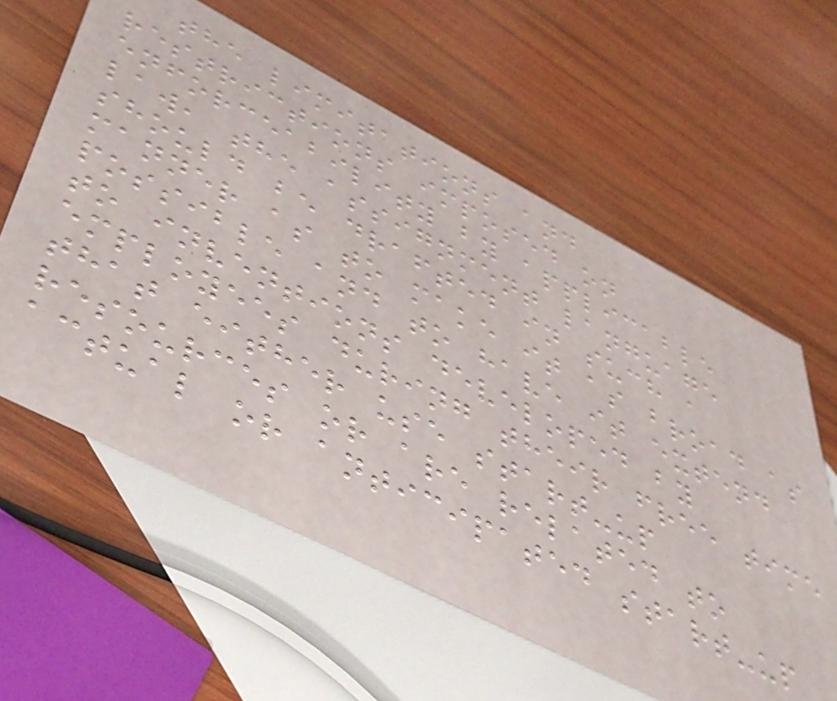the limitations and
restrictions imposed on
enforceability by applicable
law, the assignment language
should be drafted in such a
manner as to make it as broad as
possible and to have it extend
to inventions developed by
employees during their free time
that either use start-up
resources or are related to
actual or anticipated start-up
